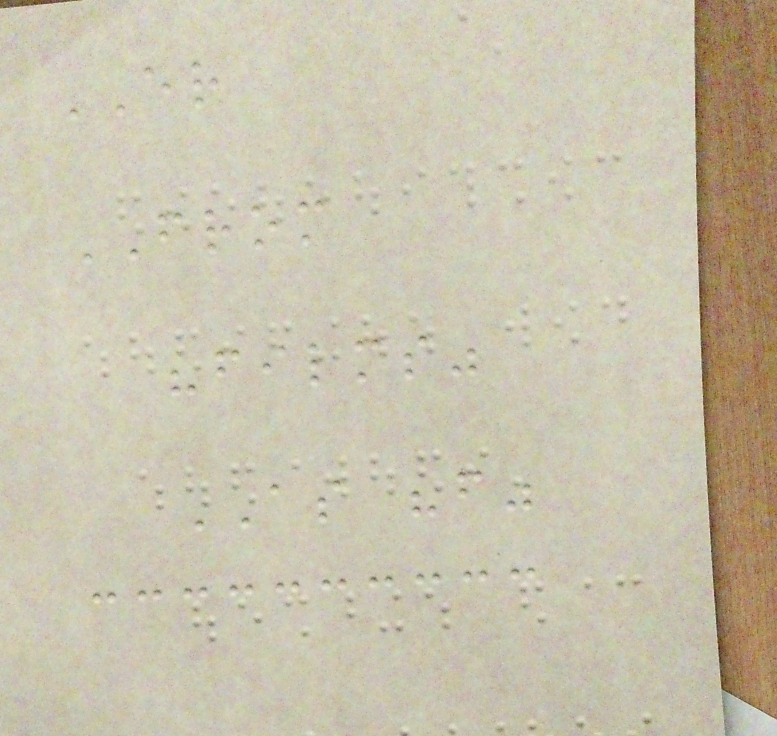ER
FROM
"films"
AS "f"
